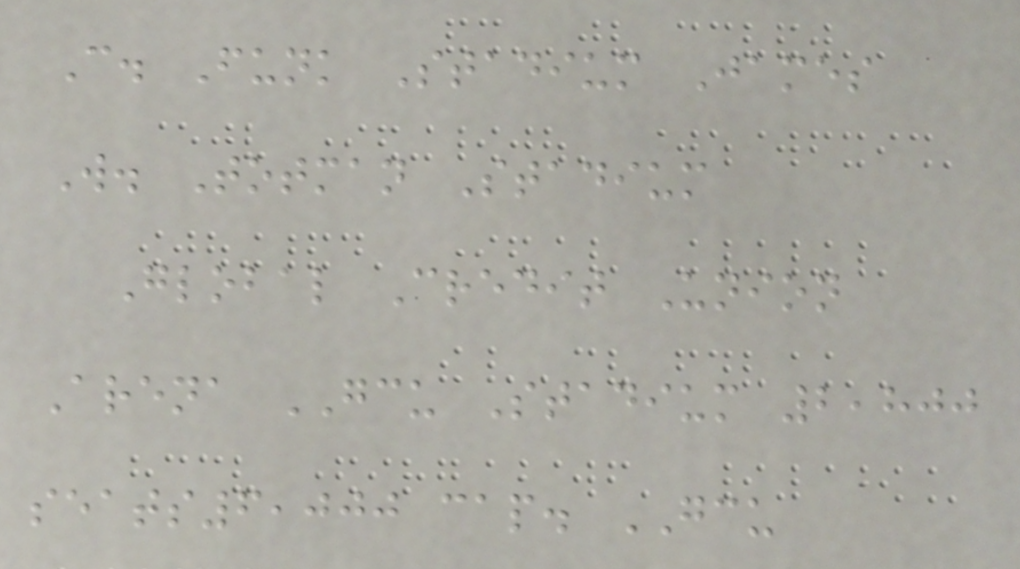C. Funk Stadium James
W. Totman Stadium
Global Credit Union
Arena GCU Stadium 2,800
seats6,000 cap. GCU
